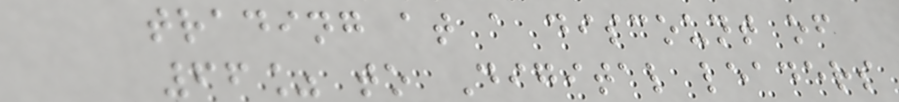trading at a discount of
66% to Digital leaders
